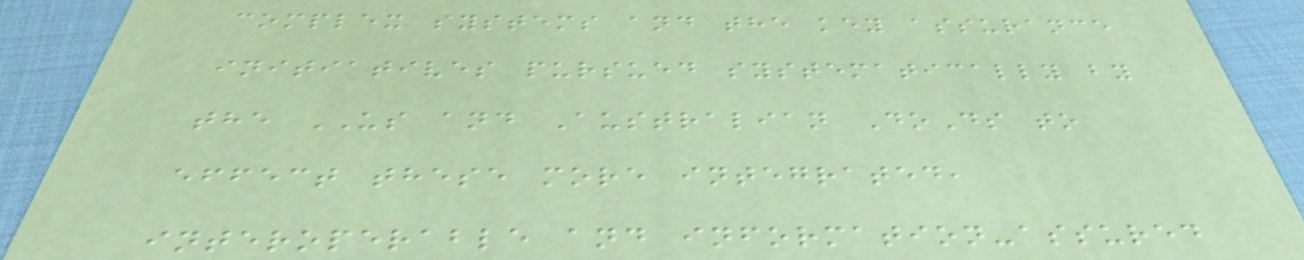complex systems and the key assurance
initiatives pursued systematically by
the US and Australian DoDs to
effect these more integrated,
interoperable and information-assured
